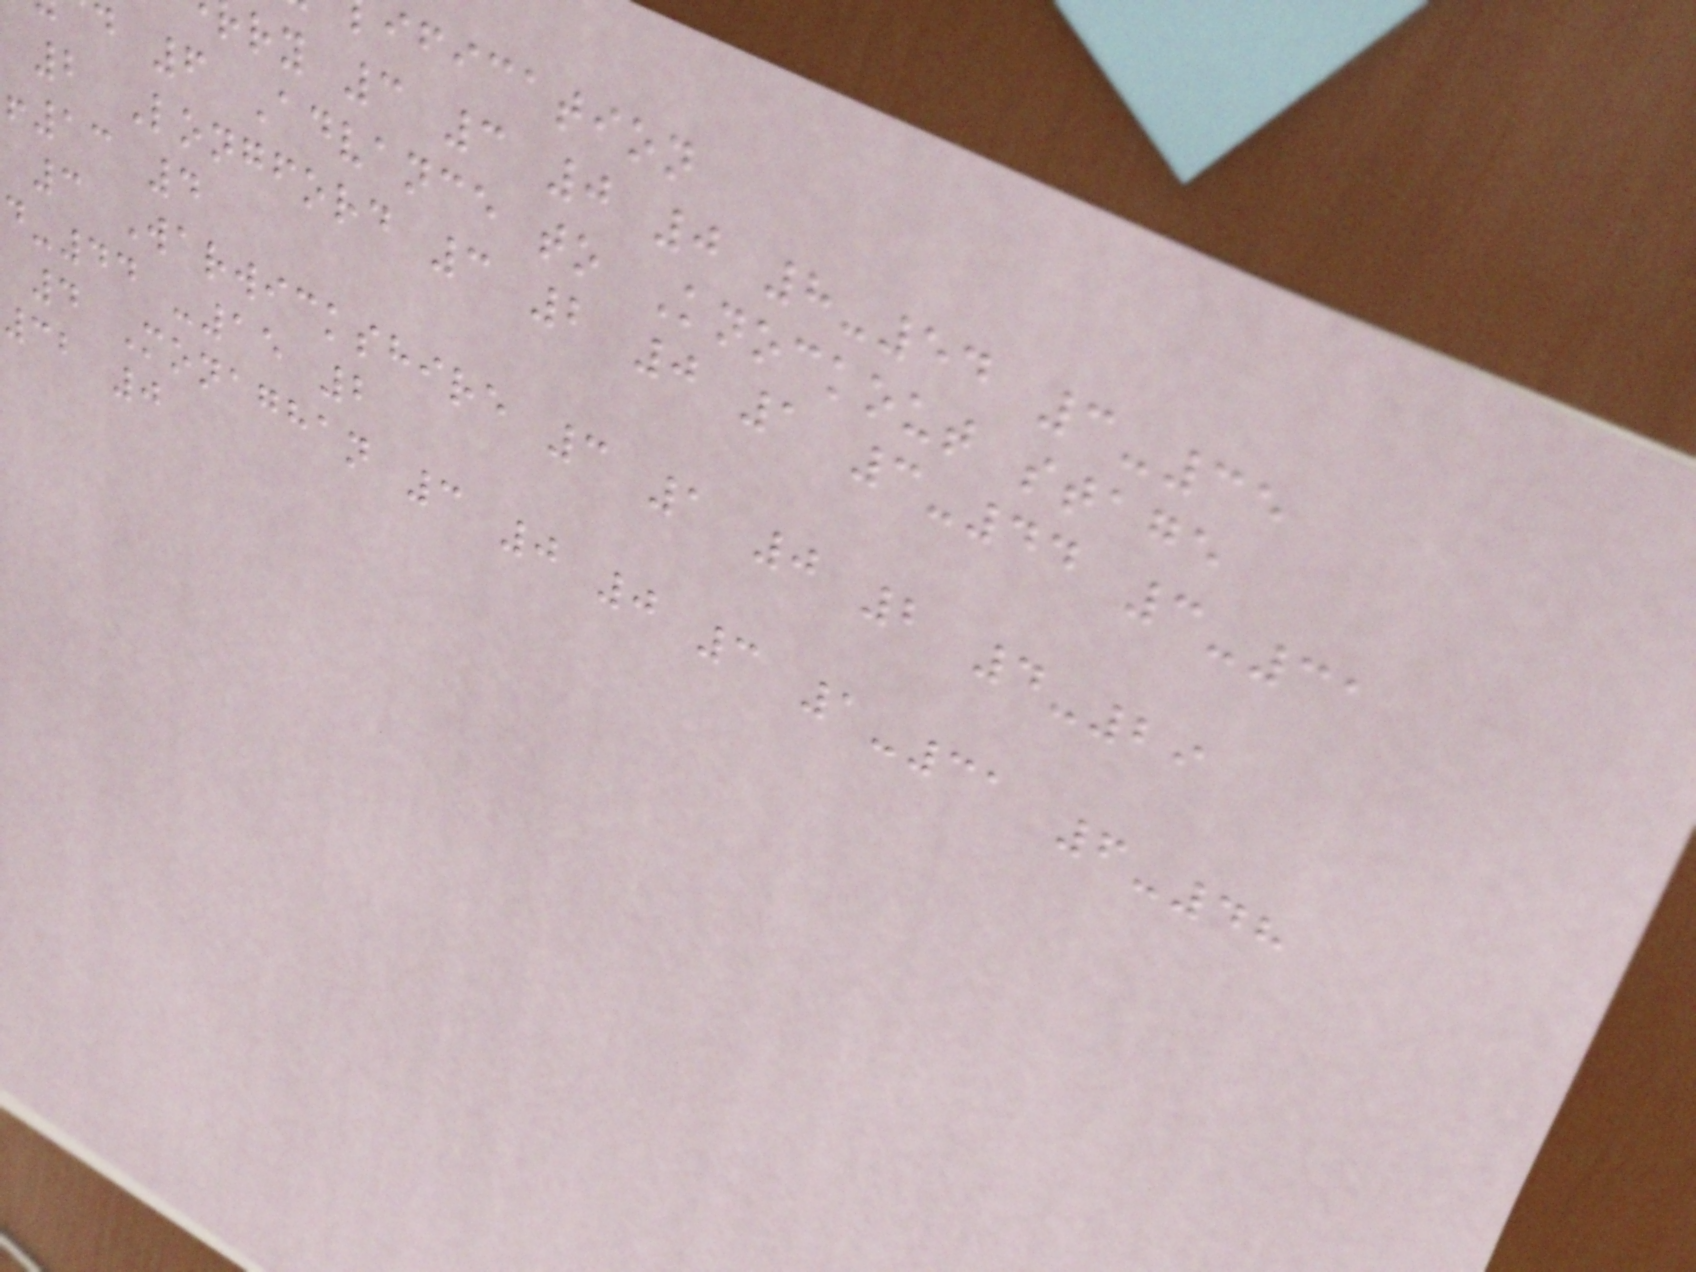ification
ry 3 3 0 0 8-54 3-35
d 6 Advance to Knockout stage
2 Longford 3 2 0 1 3-44 3-31
13 4
3 Warwickshire 3 1 0 2 4-29
-44 -15 2
4 Monaghan 3 0 0 3 1-31 6-48
32 0
